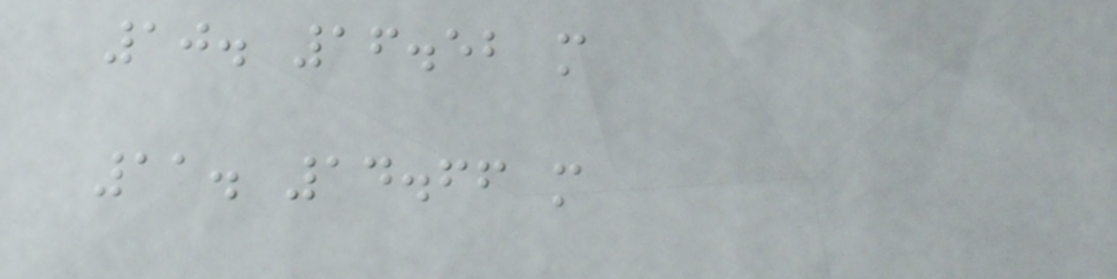10. 16.52 m
11. 14.66 m
